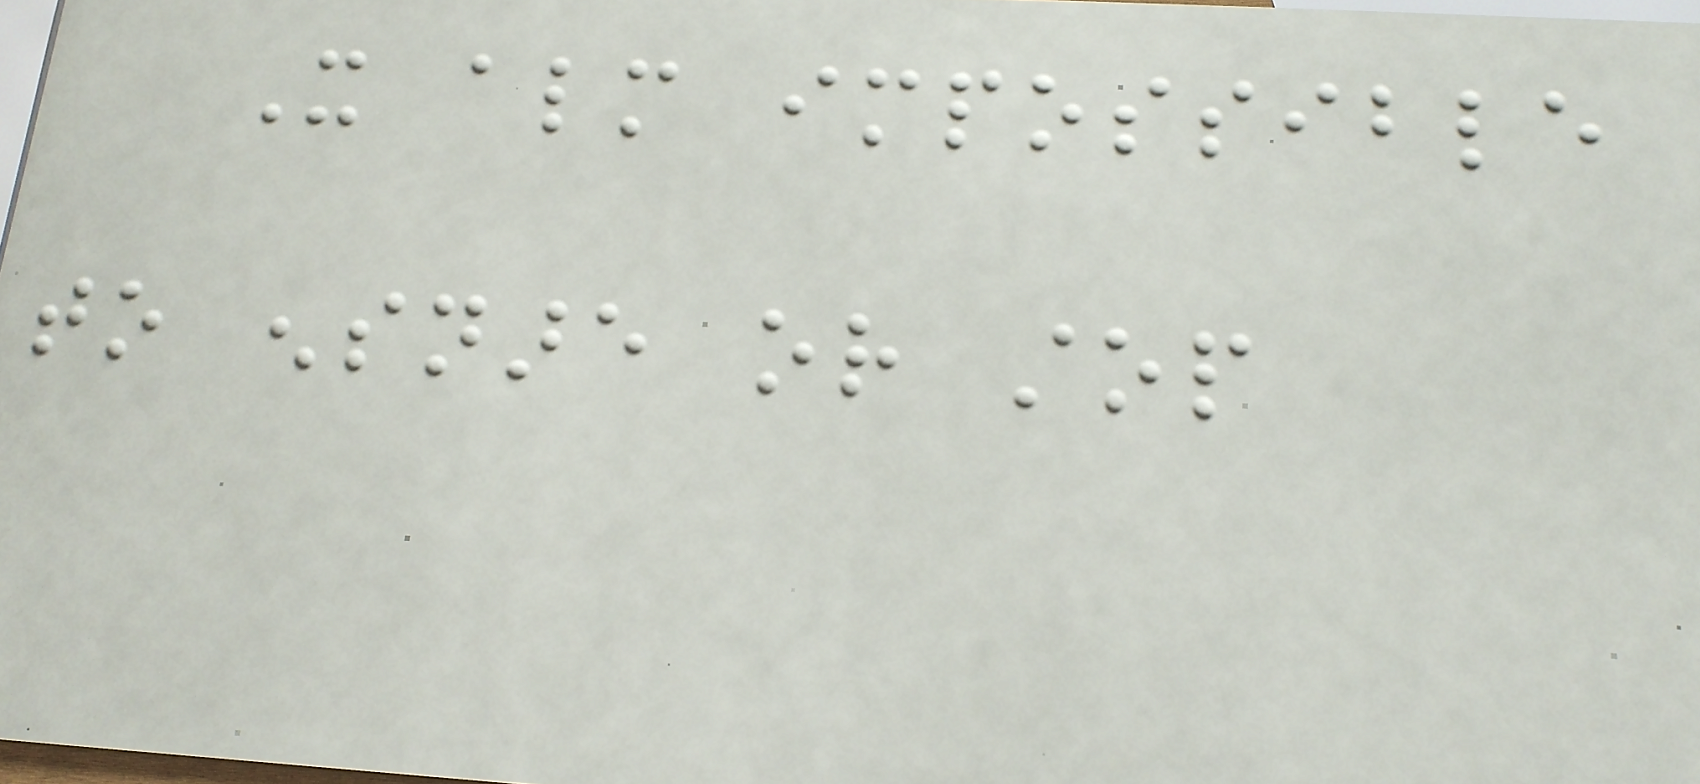It almost impossible
to ensnare or stop
